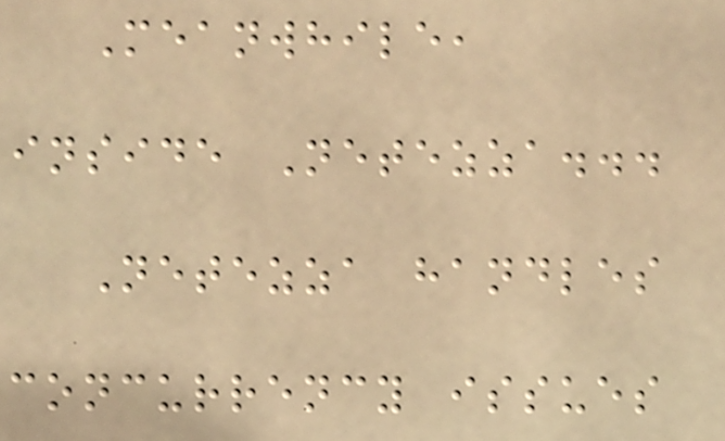Meanwhile,
inside Netezza...
Netezza handles
concurrency issues
